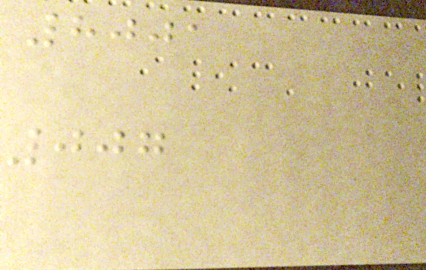8001
007
